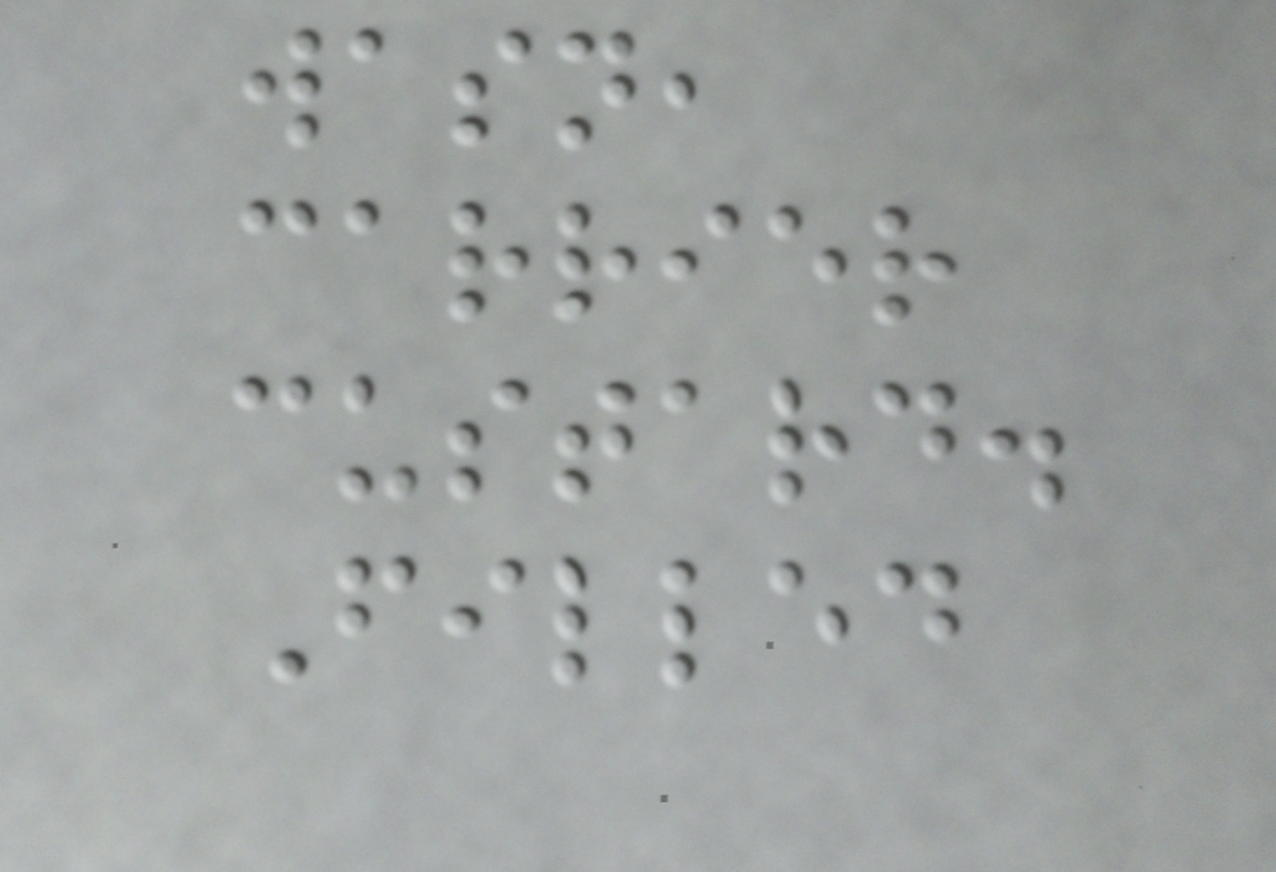wasn,
carrier
custard.
Filled
